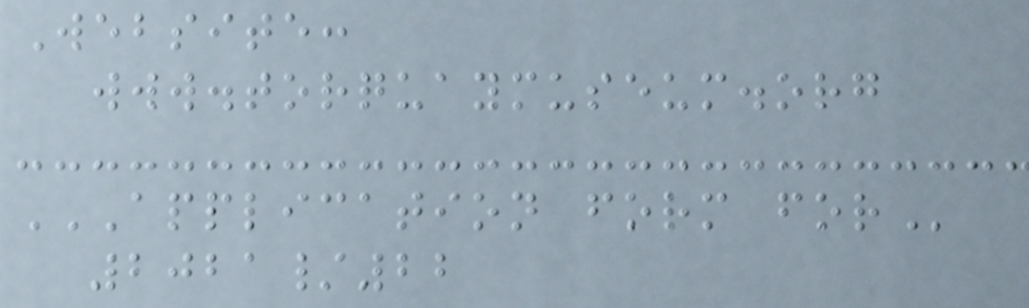Website:
www.torquaymuseum.org
APPLICATION FORM FOR
2021/22
